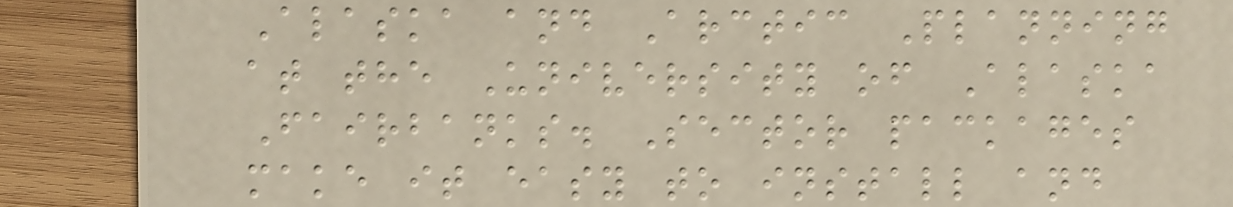Alaska and Arctic Planning
at the University of Alaska
Fairbanks. Sector packages
make it easy to install and
